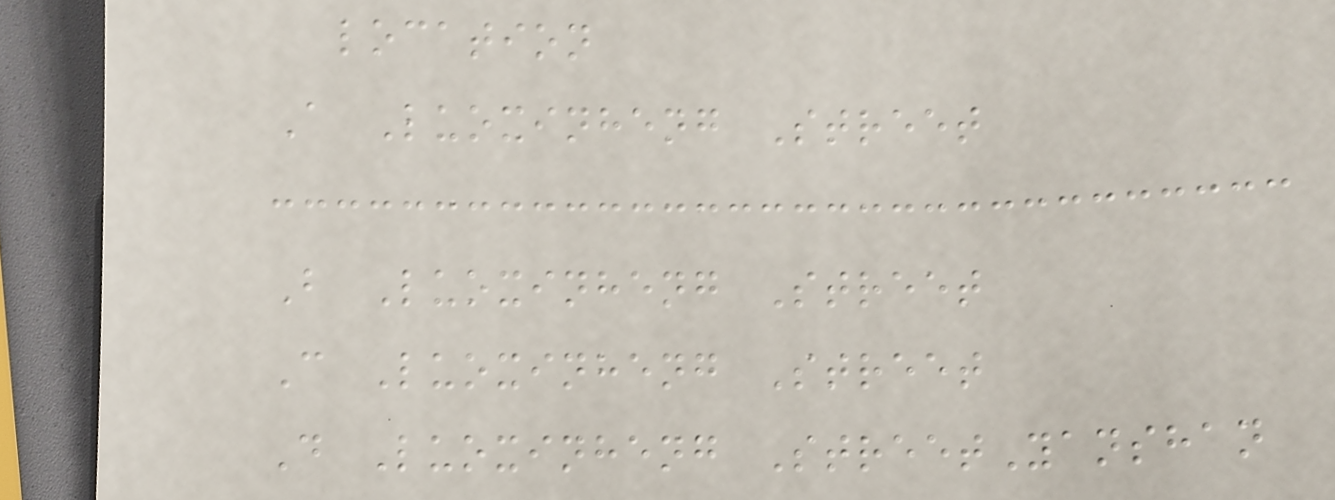location
A Luoxinheng Street
B Luoxinheng Street
C Luoxinheng Street
D Luoxinheng StreetYanshan
